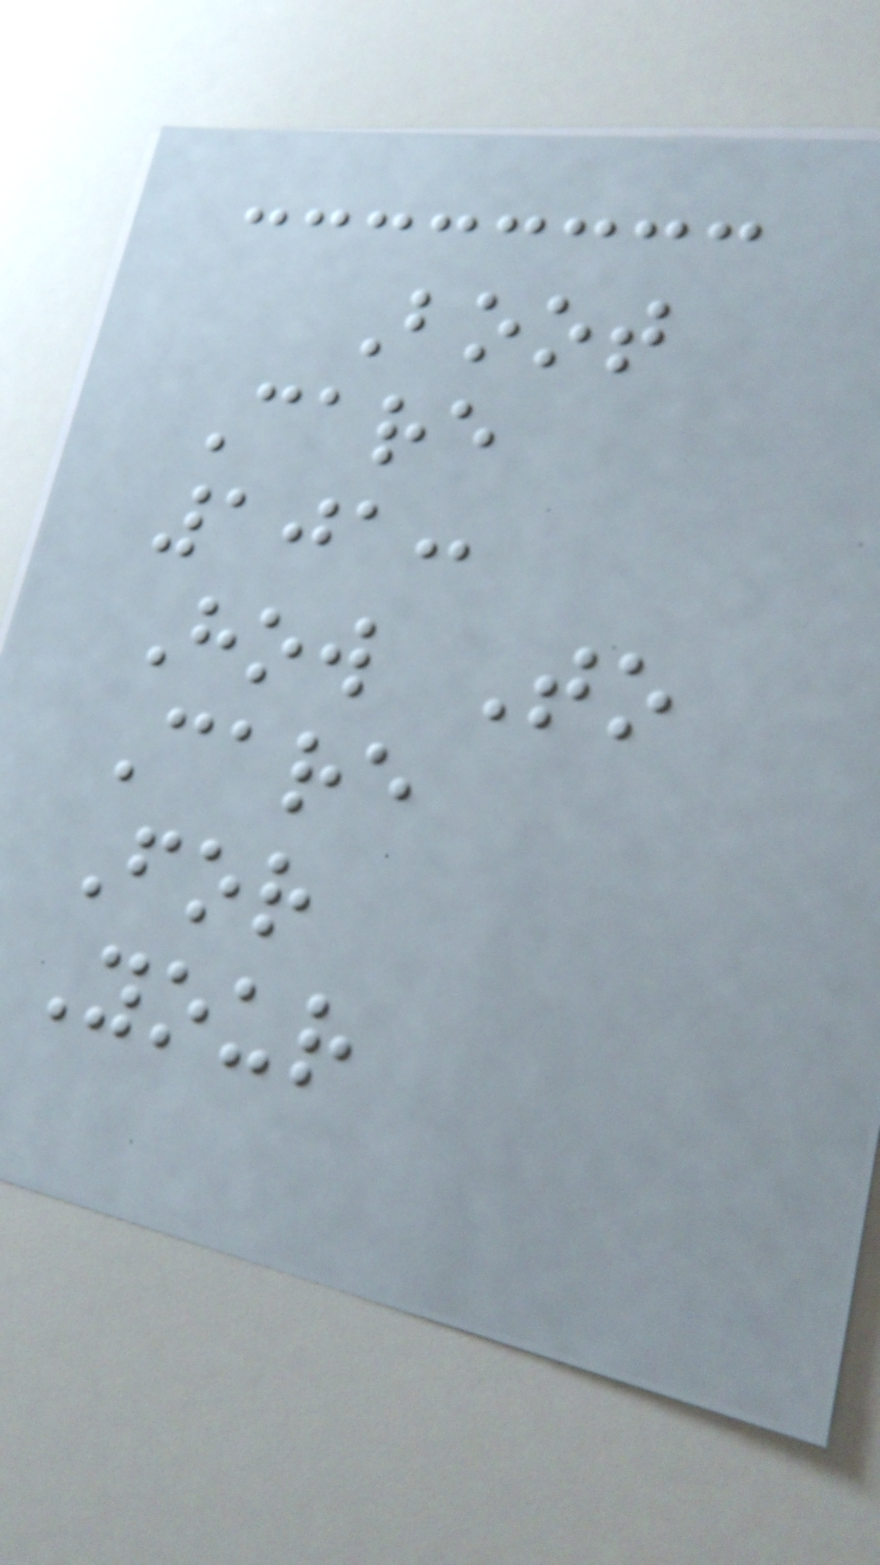Boot
Care
101:
How To
Care
For
Your
